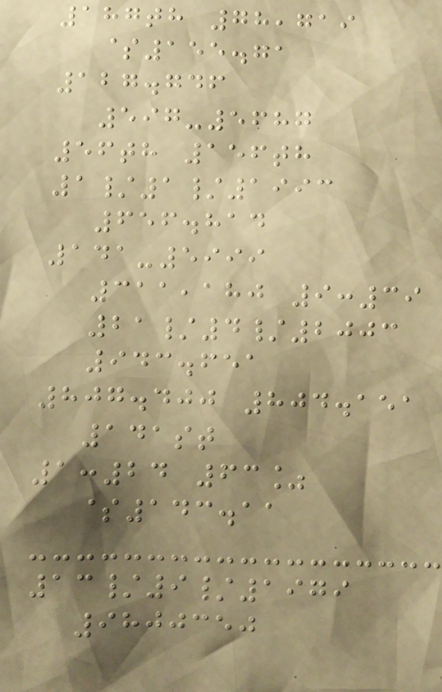187th 78,719
$155.71
127.746
597-5687
56th 156th
1/1/1993
656.814
141-5999
311,180 9:39
21/4/2003
943.651
807.400 804.151
141st
1:24 63%
$143.11
13/9/1979
9800350
